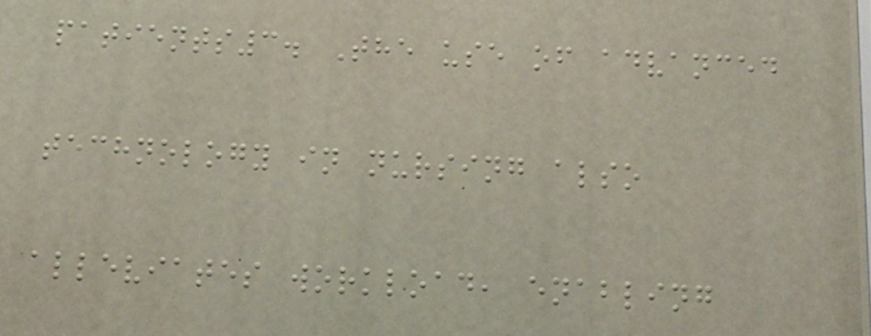patients3. The use of advanced
technology in nursing also
alleviates workload, enabling
